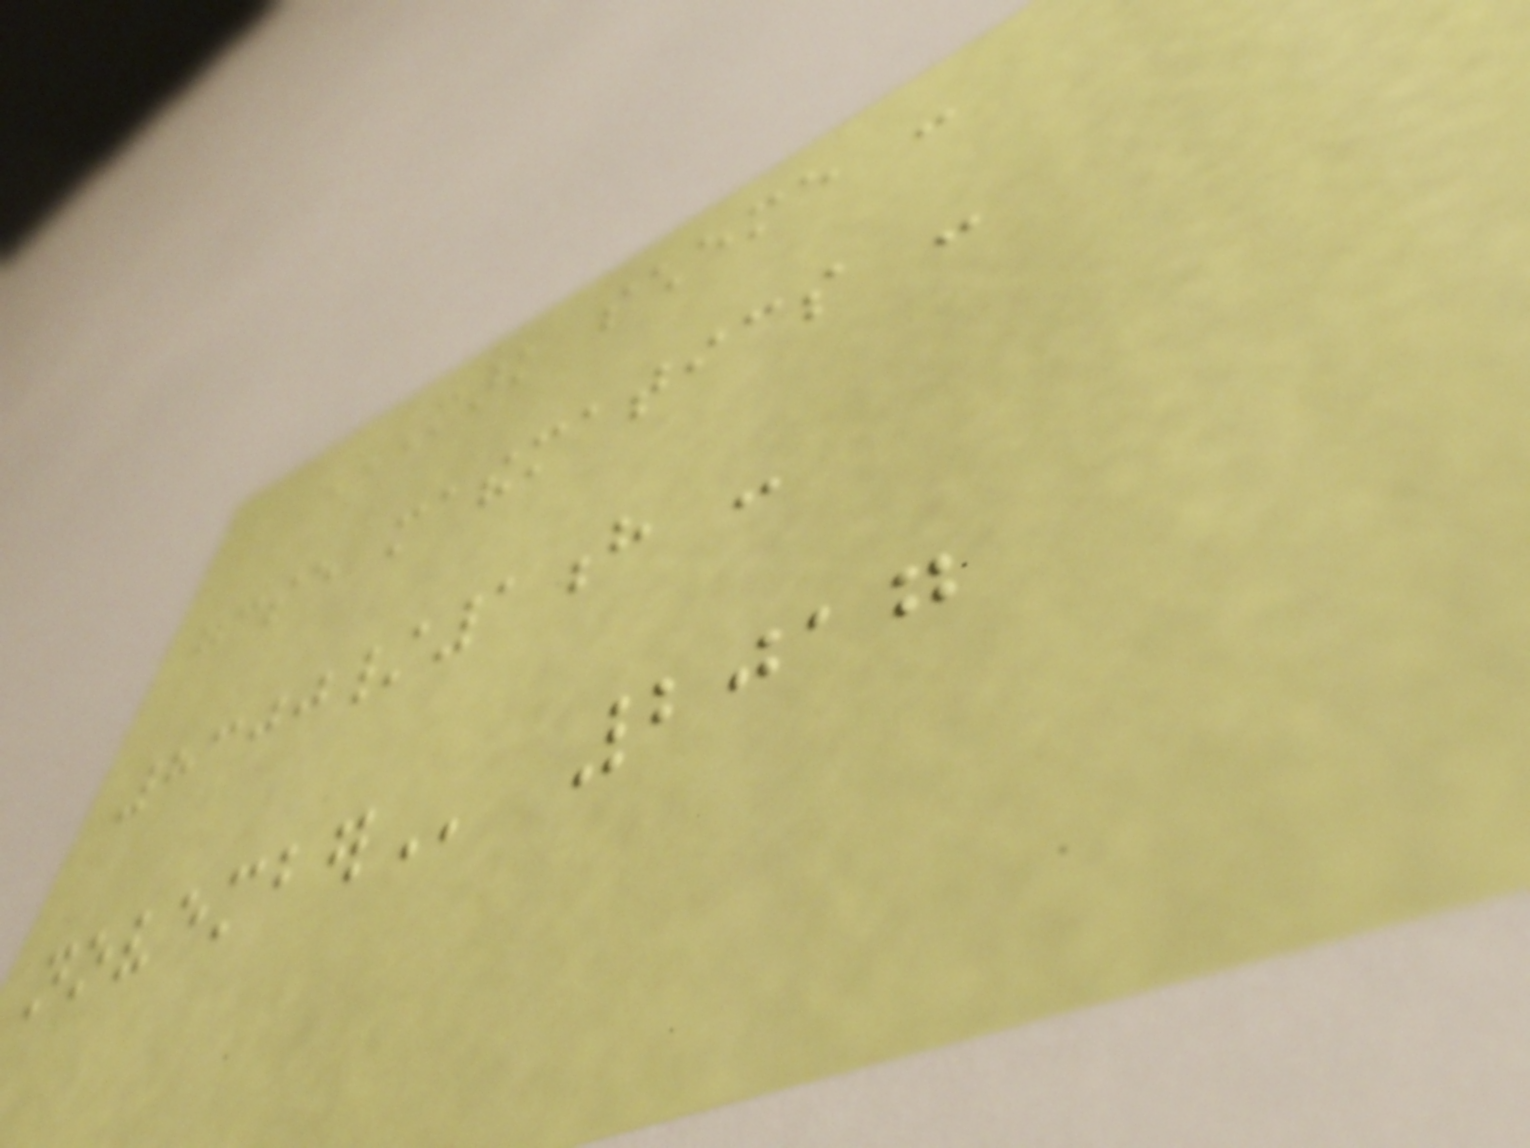MARK SCHEME -
GCSE MATHEMATICS -
8300/1H -
NOVEMBER 2017
